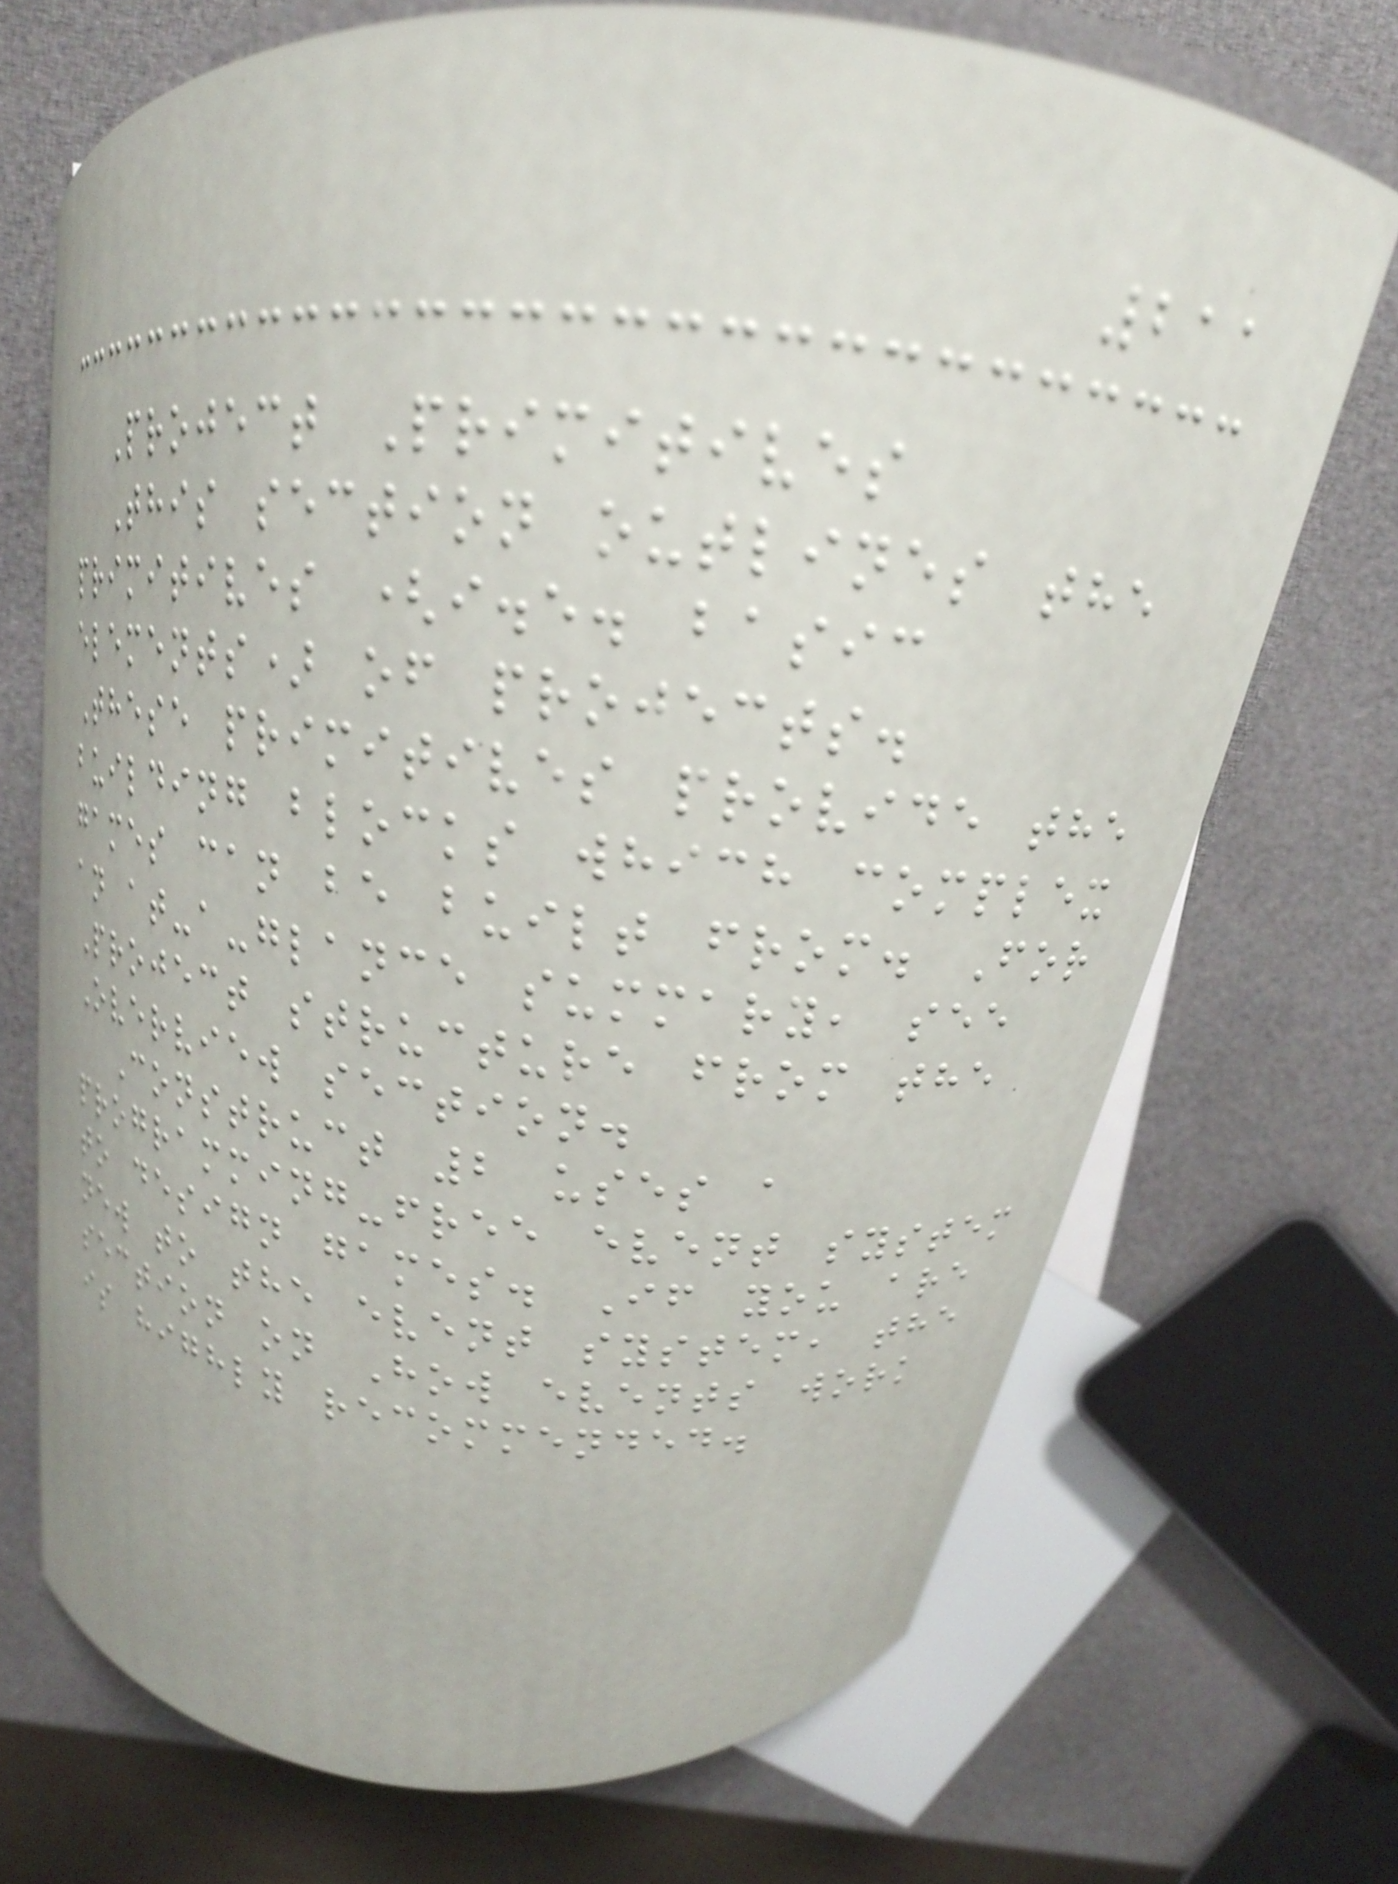211
Project Primitives
This section outlines the
primitives (i.e. basic
elements) of projects.
These primitives provide the
building blocks which complex
games can be built from. For
an at-a-glance summary, see
Project structure from the
Overview section.
Construct 2 uses a
programming-free event system
to design games. If you are
new to the event system, the
section on How events work
is highly recommended.
